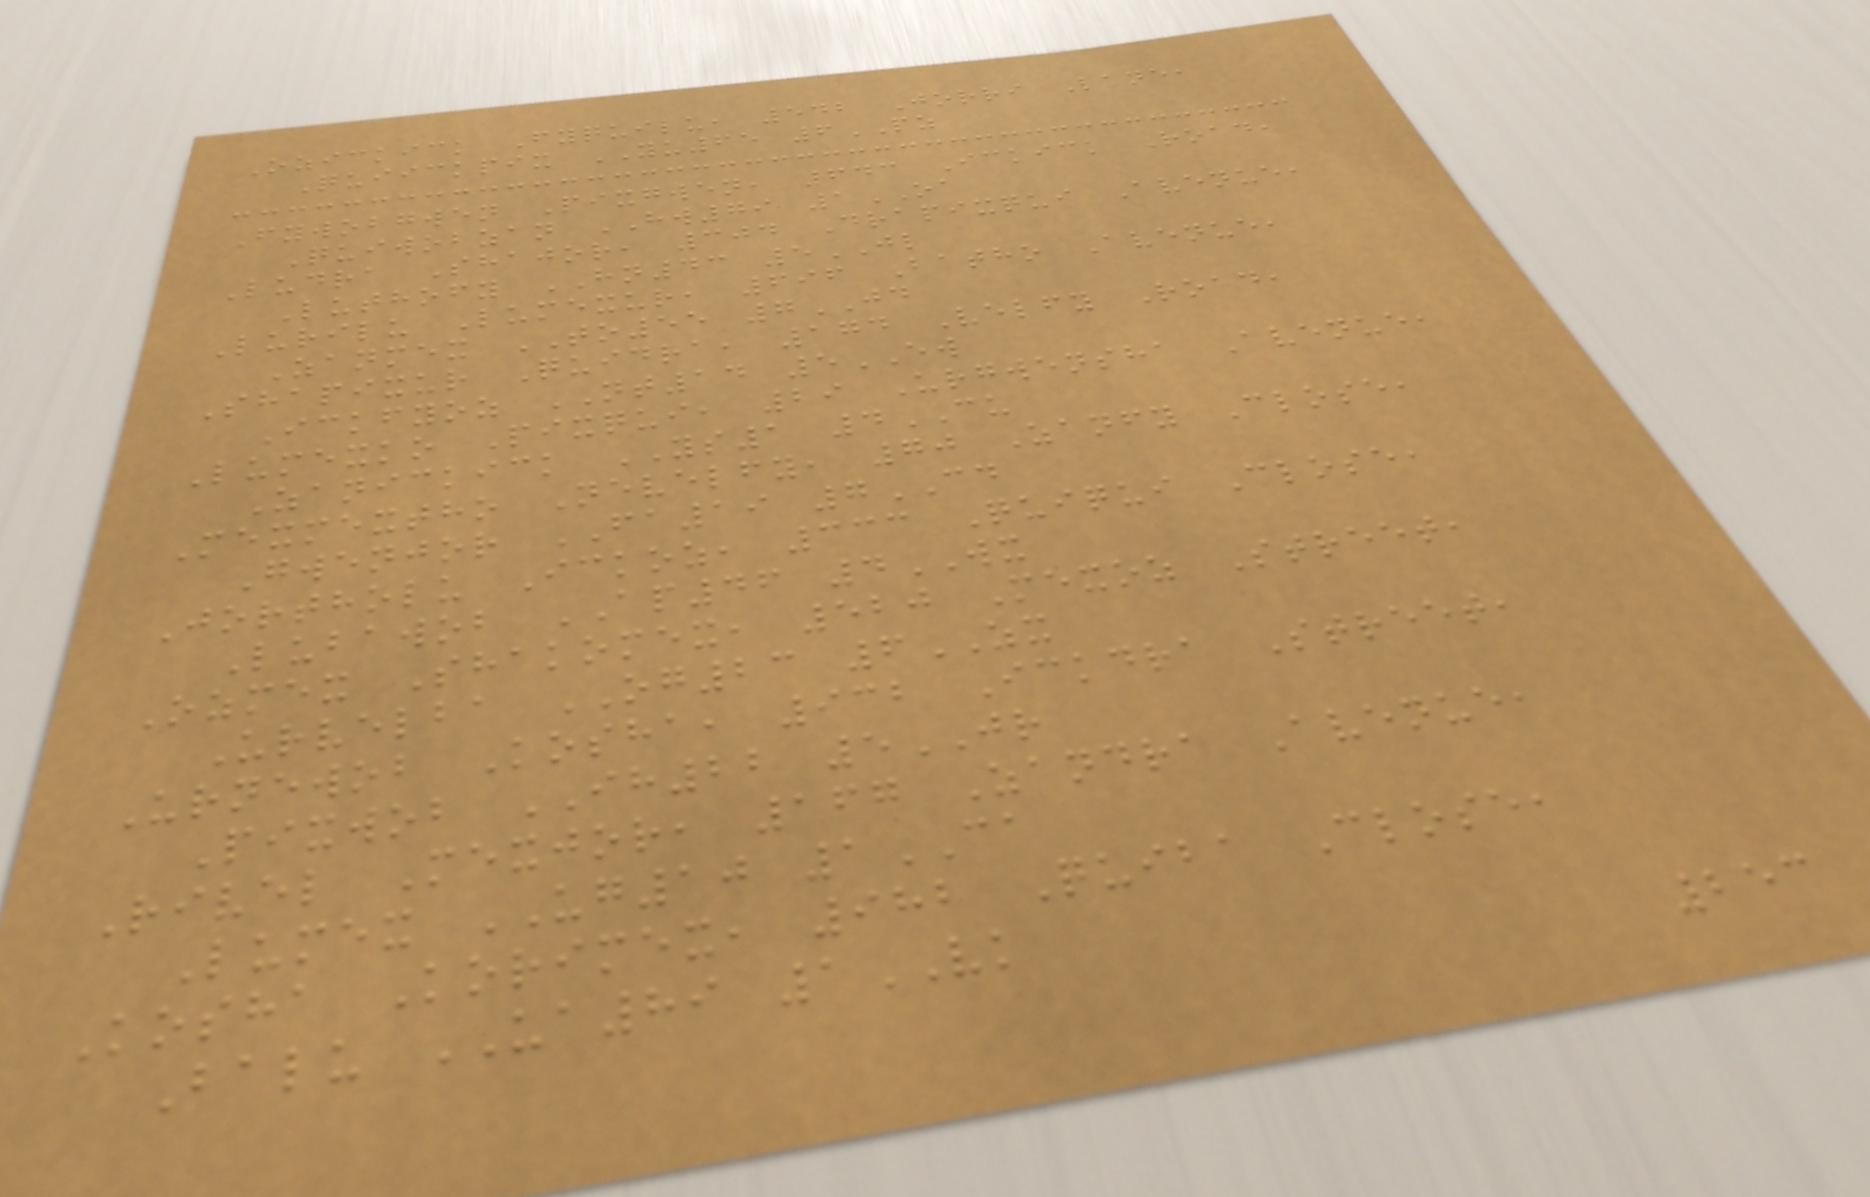Ozickick Fyquilu, 542 Jorri Lane,
Quiickpix YU65 6PZ
Fywobgwen Pixgwen, 643 Ickick Road,
Quiwobzan HW79 1OA
Ludra Shajor, 304 Drapixqui Avenue,
Luthofy HN43 5JL
Lurilu Lumexur, 696 Batho Avenue,
Zanmex TO55 7JD
Shapixur Quidra, 174 Velfy Road,
Ickfyoz NT14 5EW
Lumexko Pixqui, 29 Urgwensha Avenue,
Zanickick YS1 4CU
Mexmextho Nevelfy, 70 Zanfy Close,
Gwenjor FA19 7CD
Jortholu Ickoz, 333 Quiqui Close,
Lubawob AP46 4WX
Ozmex Shakomex, 520 Mexoz Street,
Urvelba OG23 6ZX
Urnewob Kosha, 932 Ickdra Street,
Pixwob IH22 5JR
Rivel Mexjor, 167 Zandra Avenue,
Lumex UG10 1CA
Kosha Korimex, 982 Quiba Close,
Balu UA89 1VK
253
